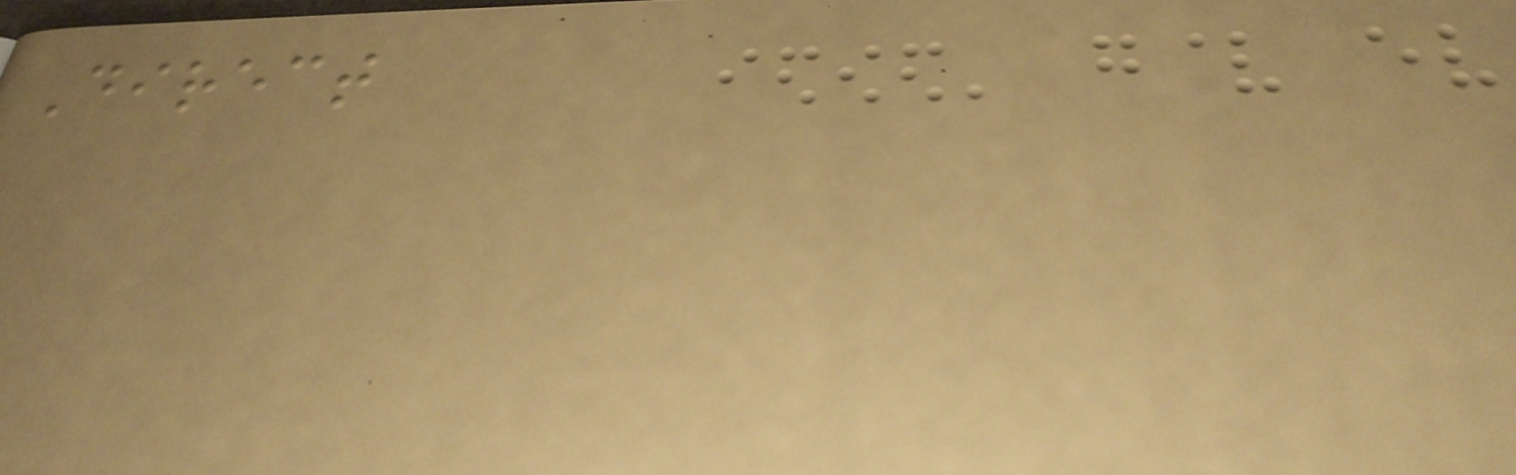Direct
